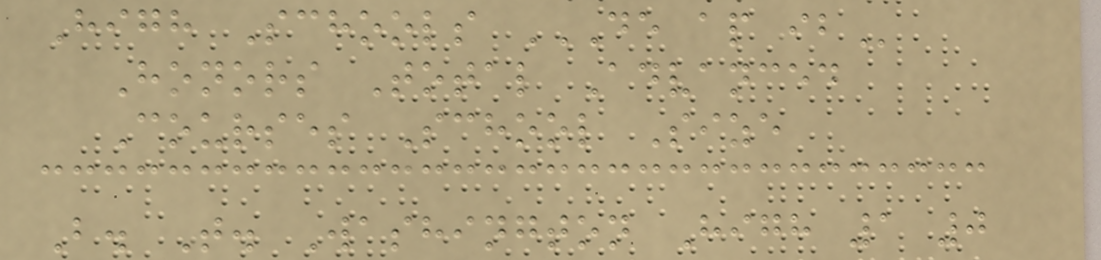High Schools DE AP IB
Honors Total Advanced
Courses School Size
B. T. Washington High 1 0
